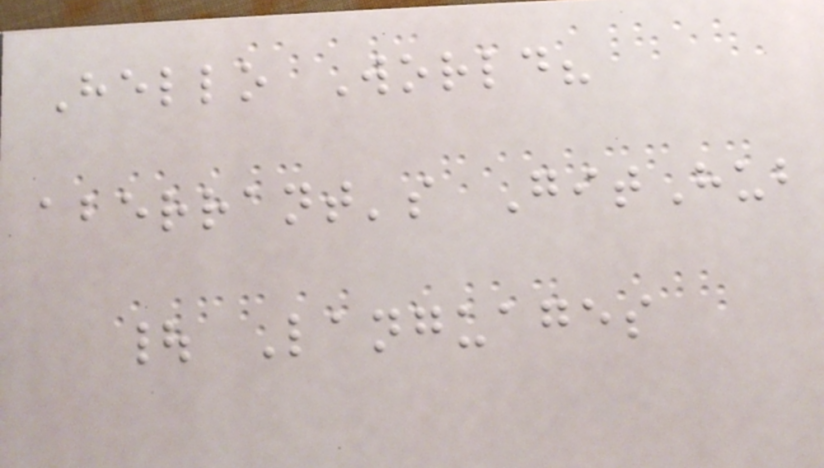Hello World?
aberrant's GitHub
| Languages
